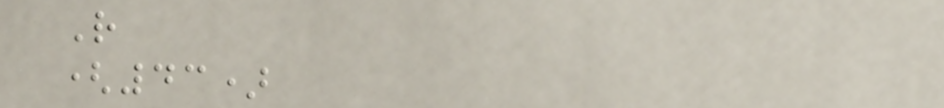R
(43)
